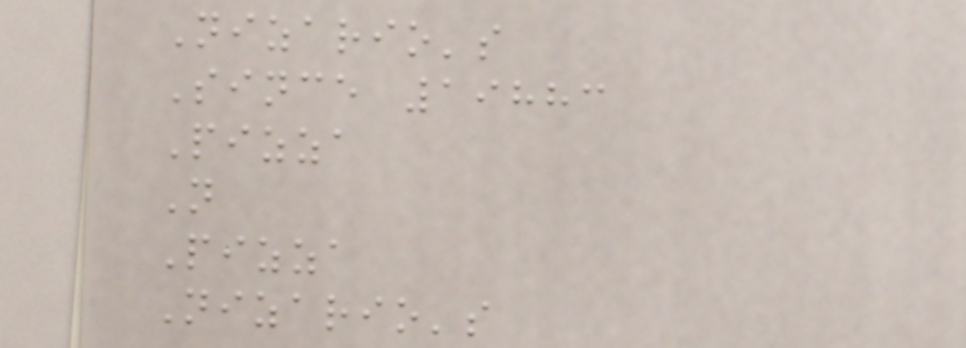Nizario's
Since 19883
Pizza
N
Pizza
Nizario's
